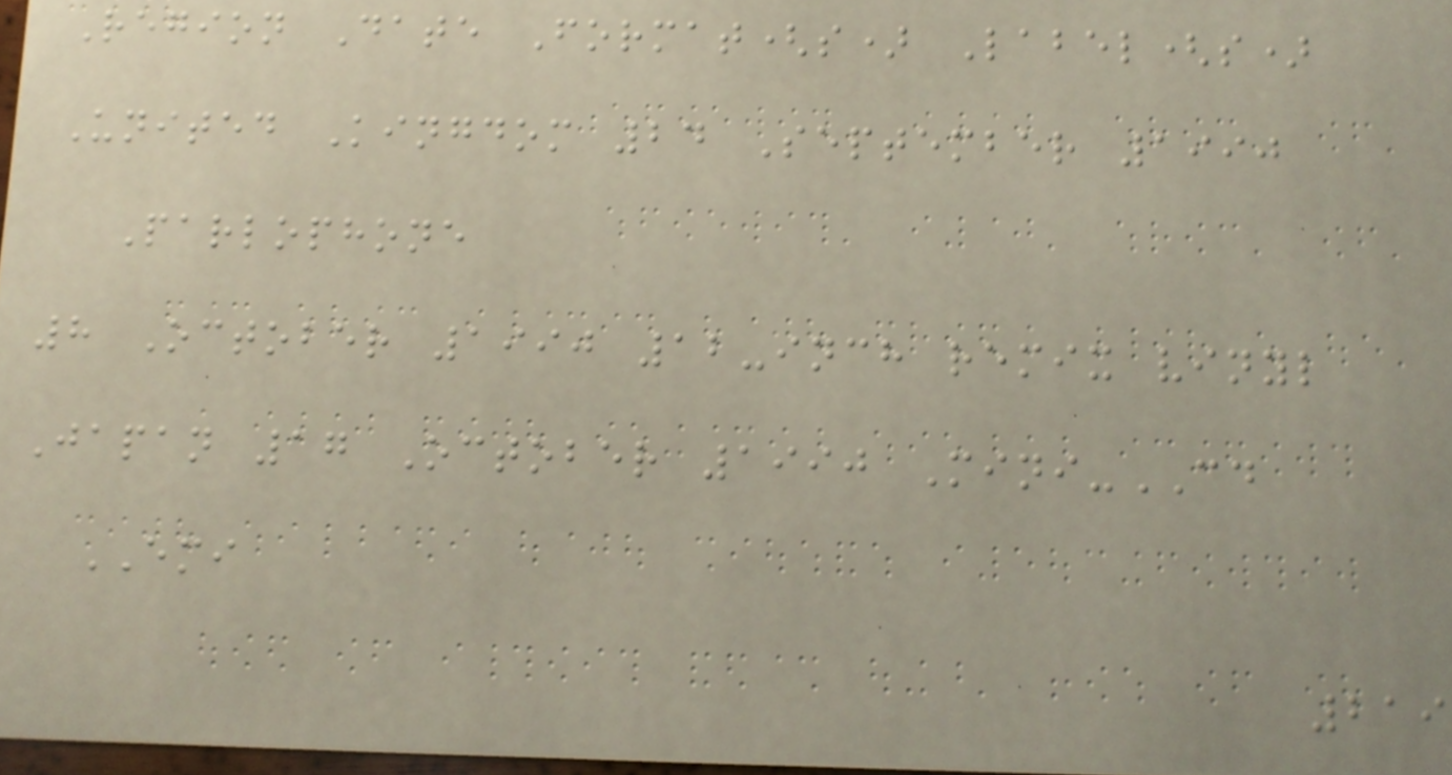Region Date Format(s) Label(s)
United Kingdom 24 September 1990
Parlophone
8 October 1990 12-inch remix vinyl
Japan 17 October 1990 Mini-CD
EMI
219
